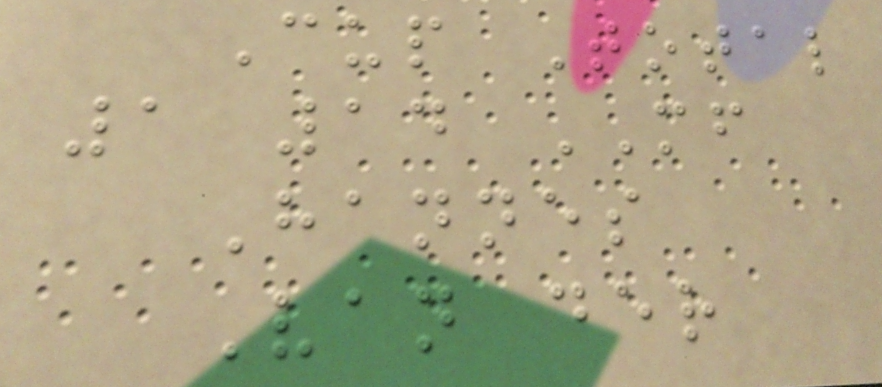Cup Total
1 14 MF
Hannes
Van der
